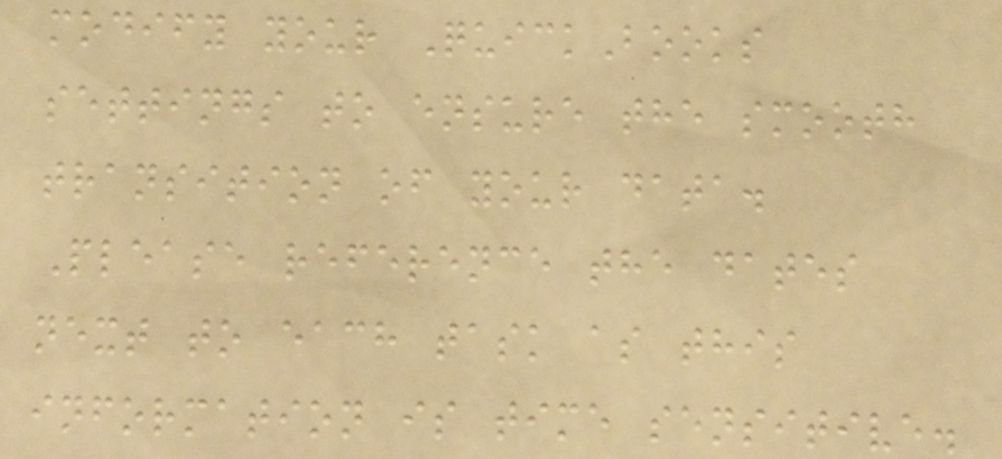modify your QuickBooks
settings to ensure the smooth
transition of your data.
Please reference the dates
next to each task as this
information is time sensitive.
